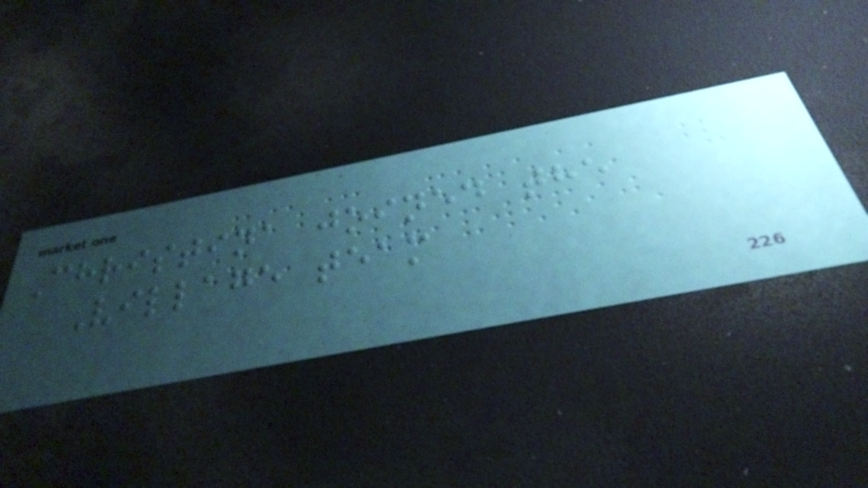Christina joined the
Village team
